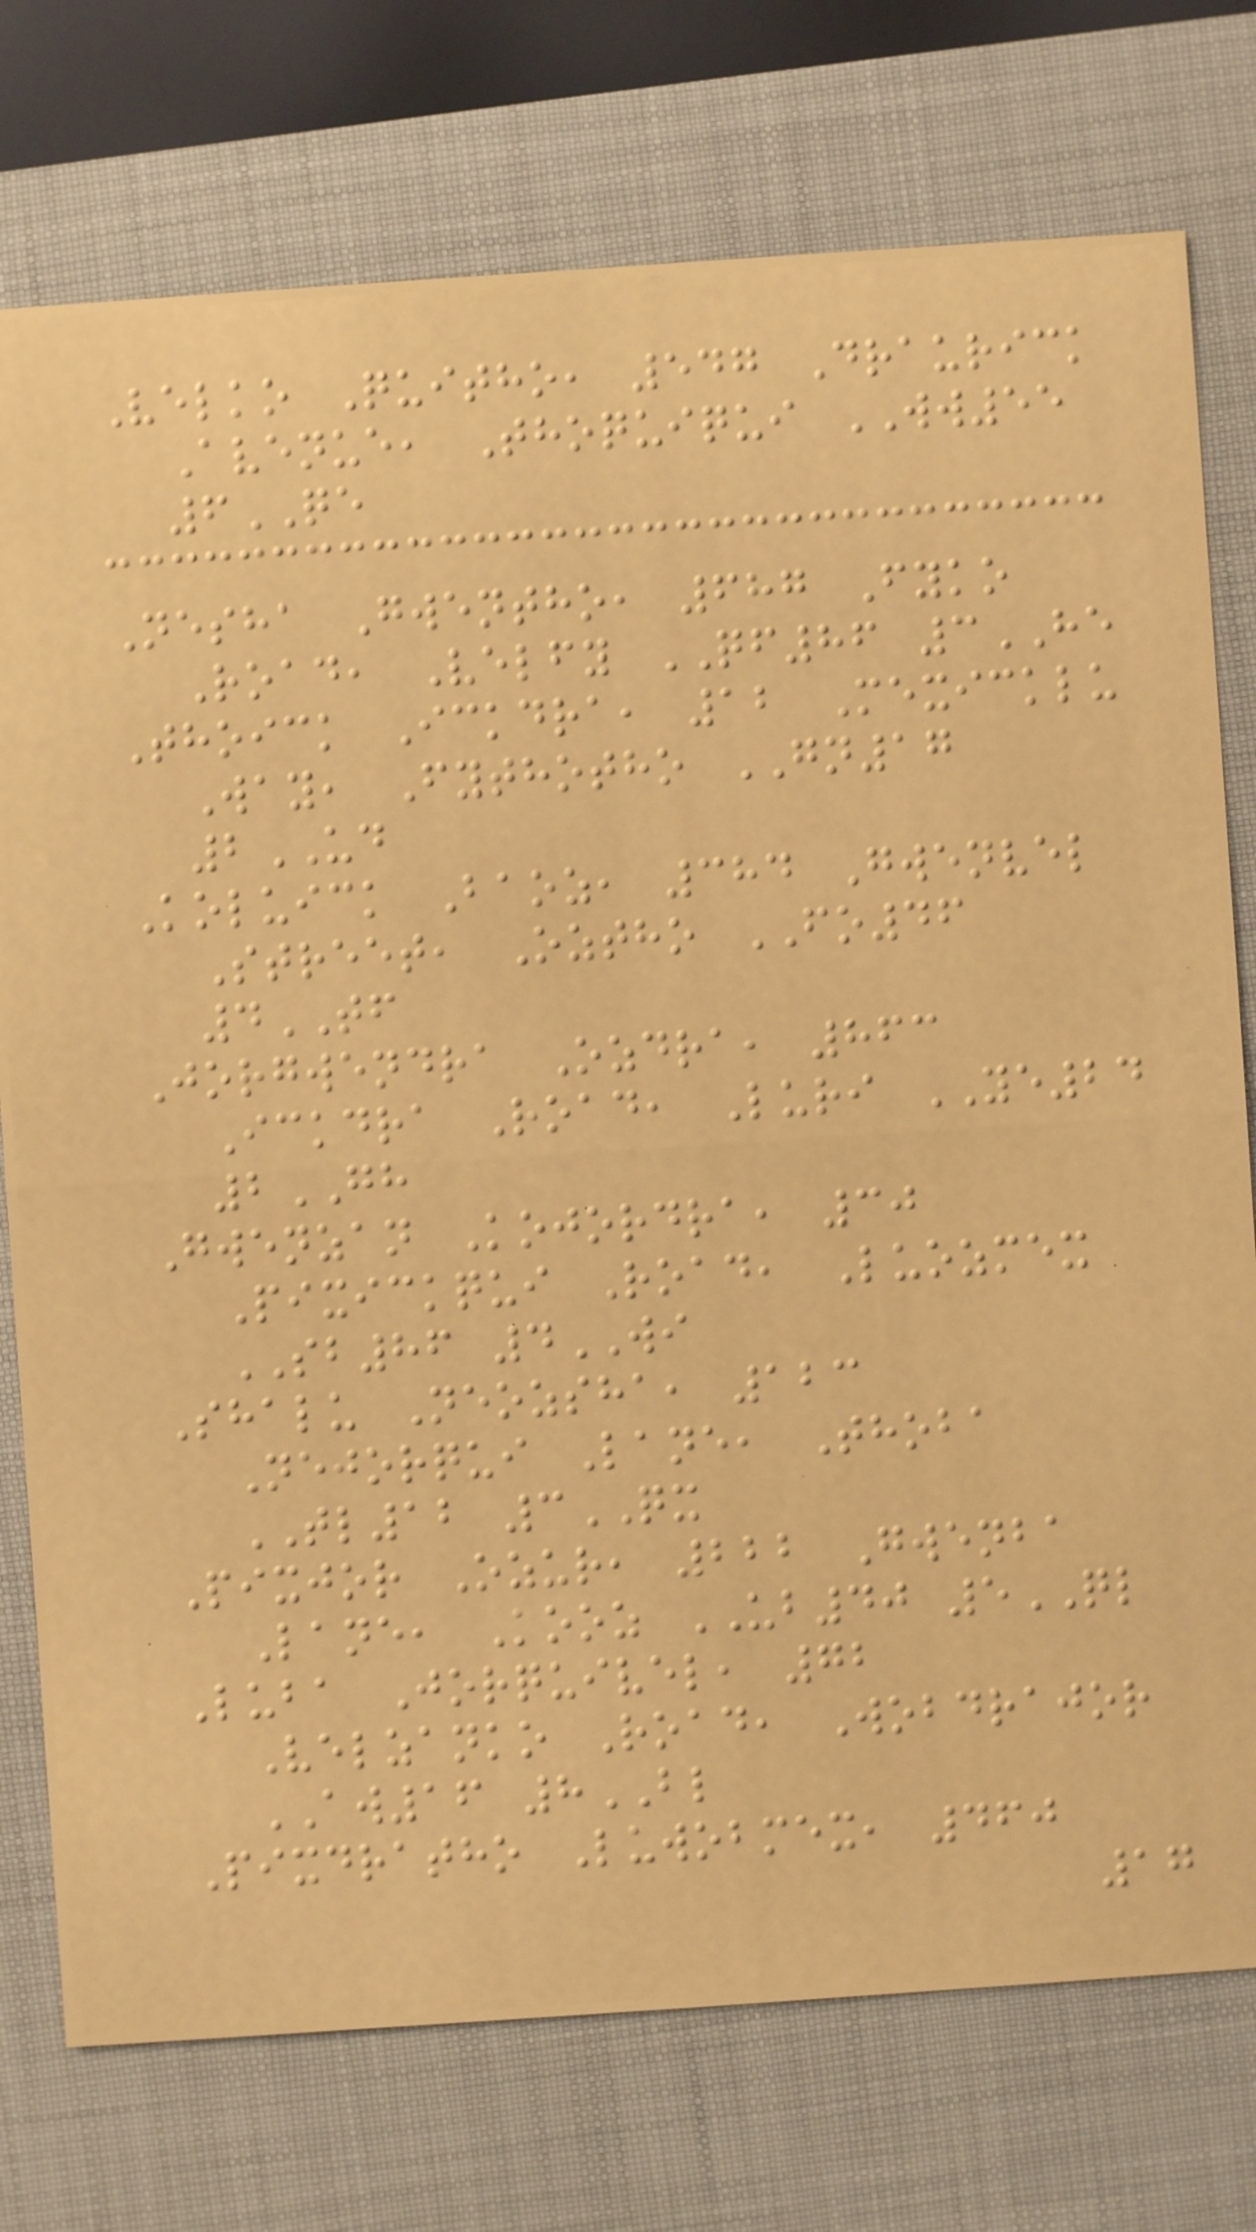Velko Quitho, 547 Draurick
Avenue, Thoquiqui WW55
6QE
Nesha Gwentho, 687 Fyko
Road, Velfy QF86 3HE
Thoick Ickdra, 12 Mexicklu
Way, Fythotho GN17
2UD
Koluick Baoz, 384 Gwenvel
Street, Oztho FO46
4TF
Jorgwendra Ozdra, 863
Ickdra Road, Luri YE24
2GH
Gwenzan Kojordra, 30
Pixickqui Road, Luozmex
SB86 4WI
Shalu Neozsha, 123
Nejorqui Lane, Thoba
TL12 3QX
Pixjor Ozur, 222 Gwenba
Lane, Kooz UB40 5QL
Luba Jorquivel, 72
Velzanko Road, Wobdrajor
AW16 8BL
Pixdratho Luwobmex, 460
17
